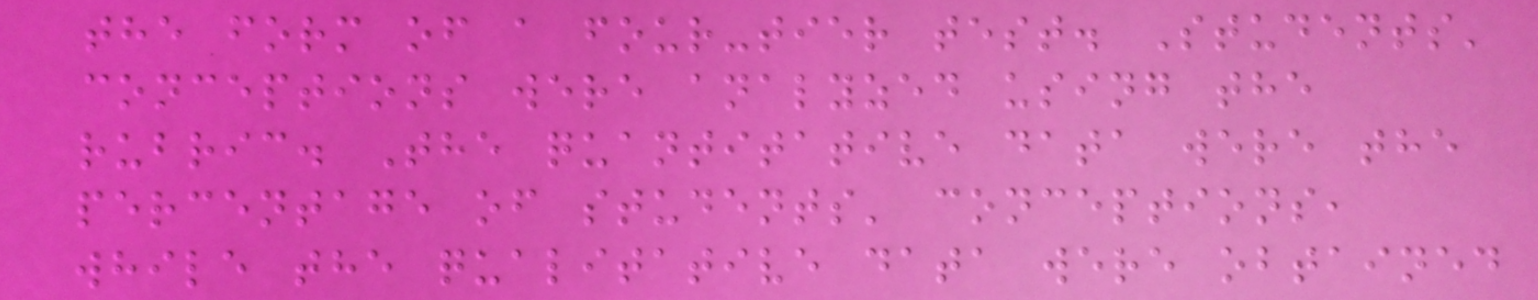the form of a four-tier test. Students'
conceptions were analyzed using the
rubric. The quantitative data were the
percentage of students' conceptions,
while the qualitative data were obtained
